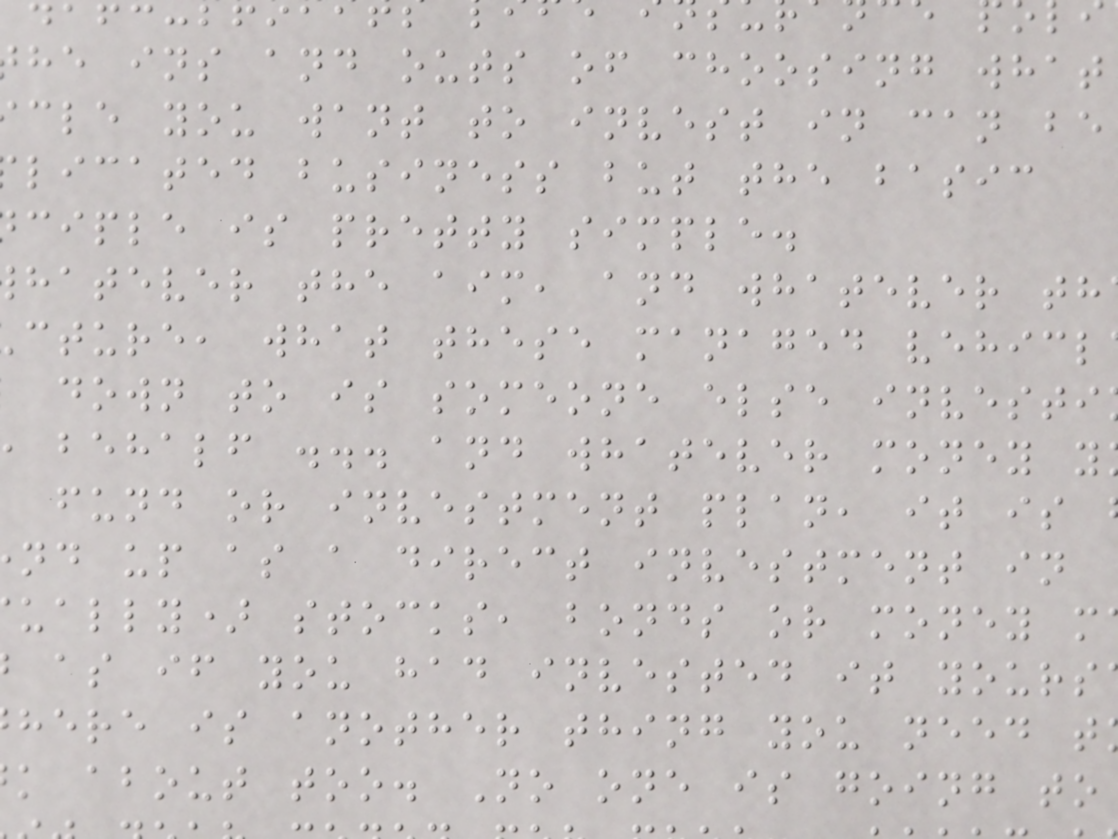he ins and outs of choosing what
cle you want to invest in can be
licated business but the basic
ciple is pretty simple.
hatever the aim, and whatever th
cture, what these managed vehicl
down to is someone else investi
behalf ... and whatever money y
fund or investment plan, it is
nd up as a direct investment in
ually) stocks, bonds or money m
as if you had invested it yours
here is another thing you need t
k about too. No one is going to
